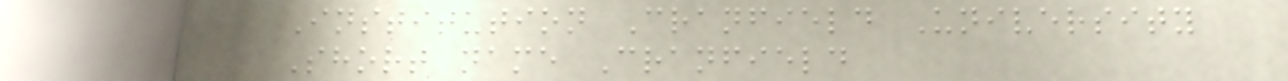Institution Cranfield University
Short name Cranfield
